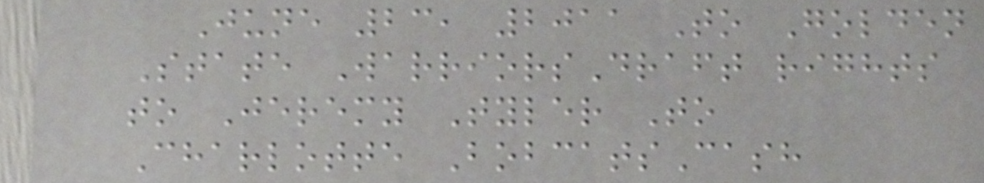June 23, 2011 To Golden
State WarriorsDraft rights
to Jeremy Tyler To
Charlotte BobcatsCash
